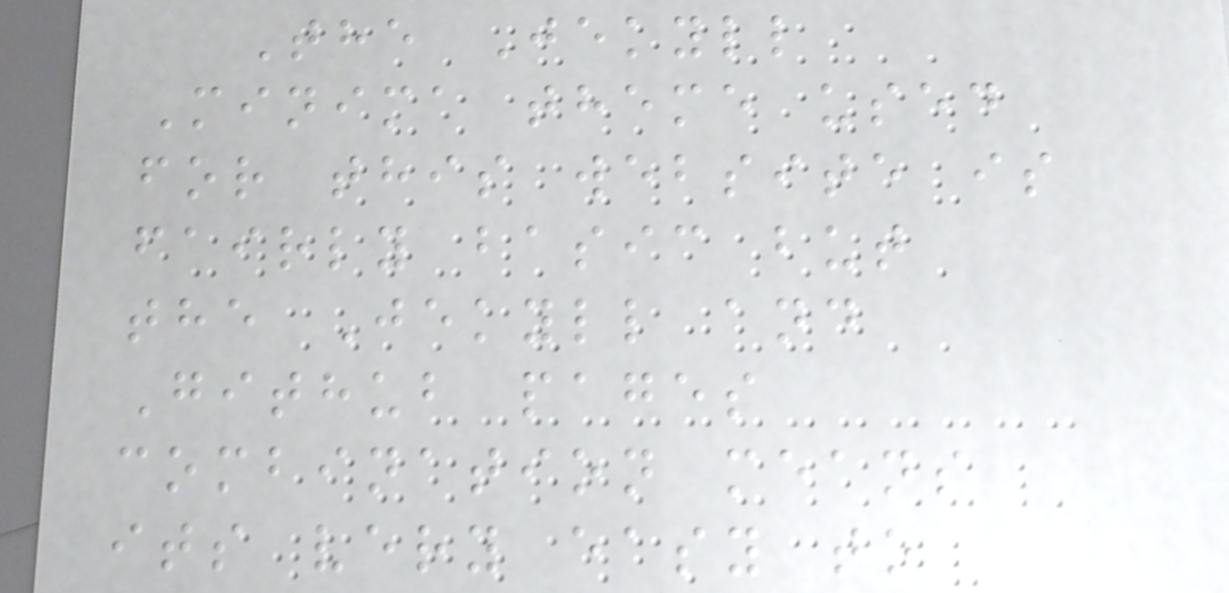The Jekyll
Minima theme used
for this website is
fairly basic but
the Jekyll and
Github pages
combination means
its very easy to
